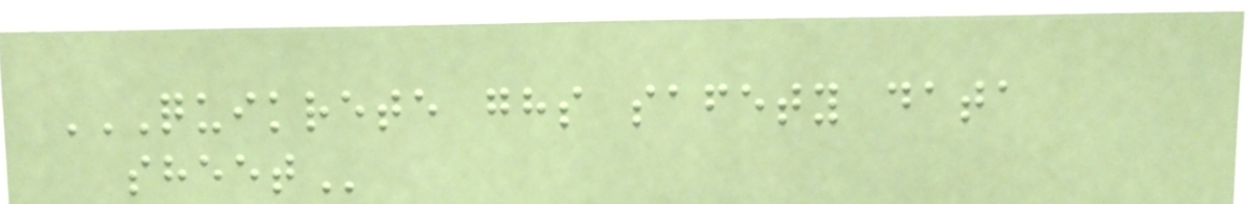QUIKRETE GHS SAFETY DATA
SHEET
